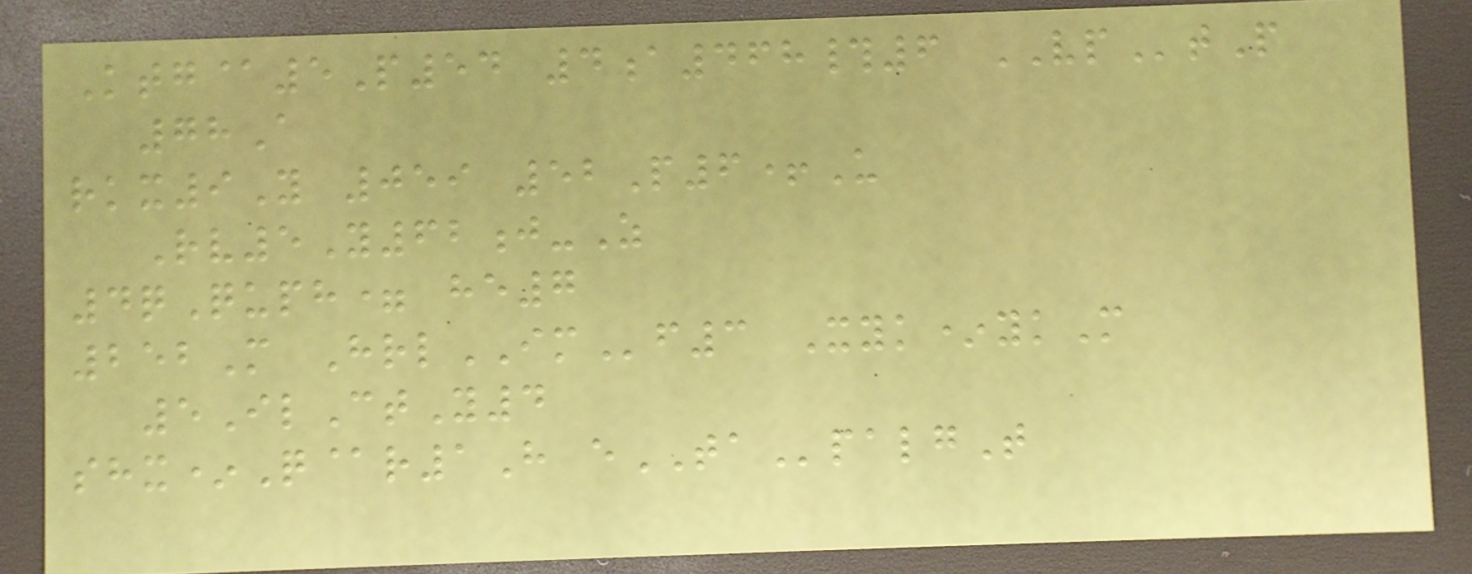Ktg@5P54 4a468#6 VPtP
78A
rkx9Y 059 52P6+U
Rv5Y62j-Z
4qQuph= he7
252M HrlIMf3 Xyk*ykM
5IlCtY4
shx*Q@r1H eTApalgT
